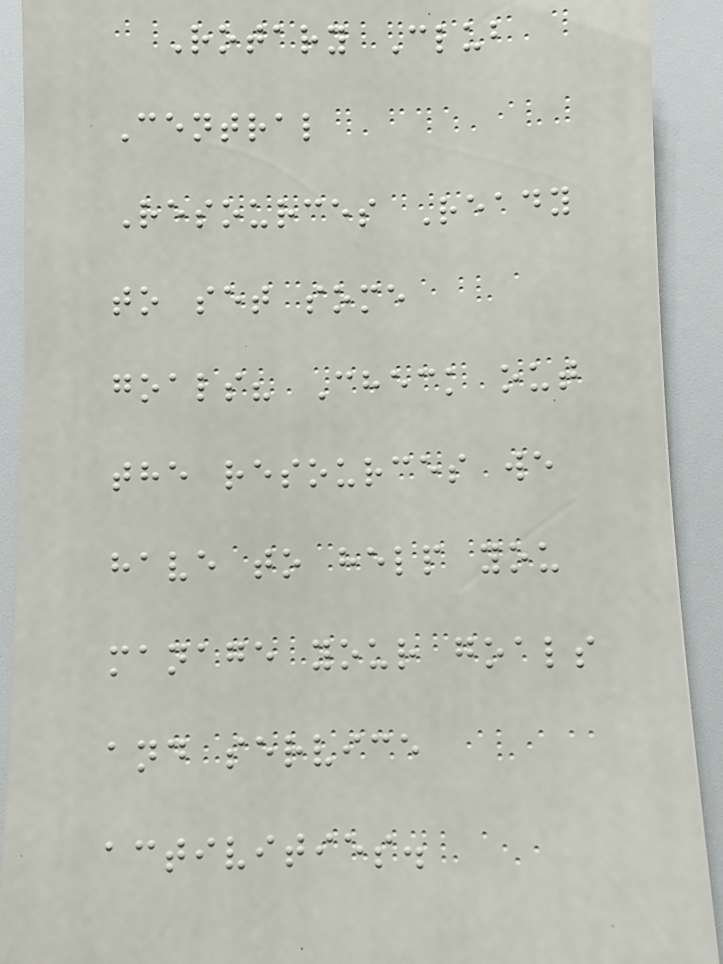Rotary Club
Central
Resources Ready
to set some
goals? Check out
the resources we
have to help you
manage your goals
and service
activities.
